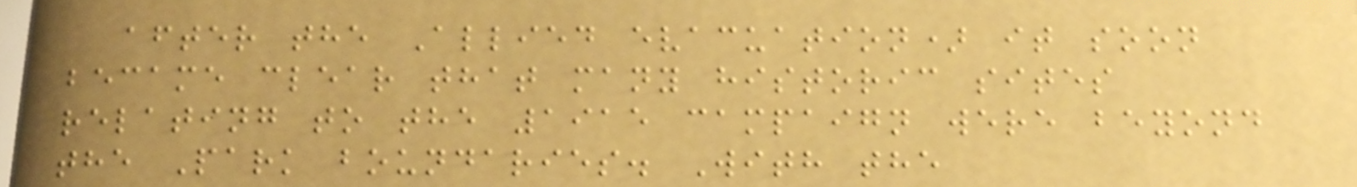after the Allied evacuation) it soon
became clear that many historic sites
relating to the 1915 campaign were beyond
the Park boundaries. With the
